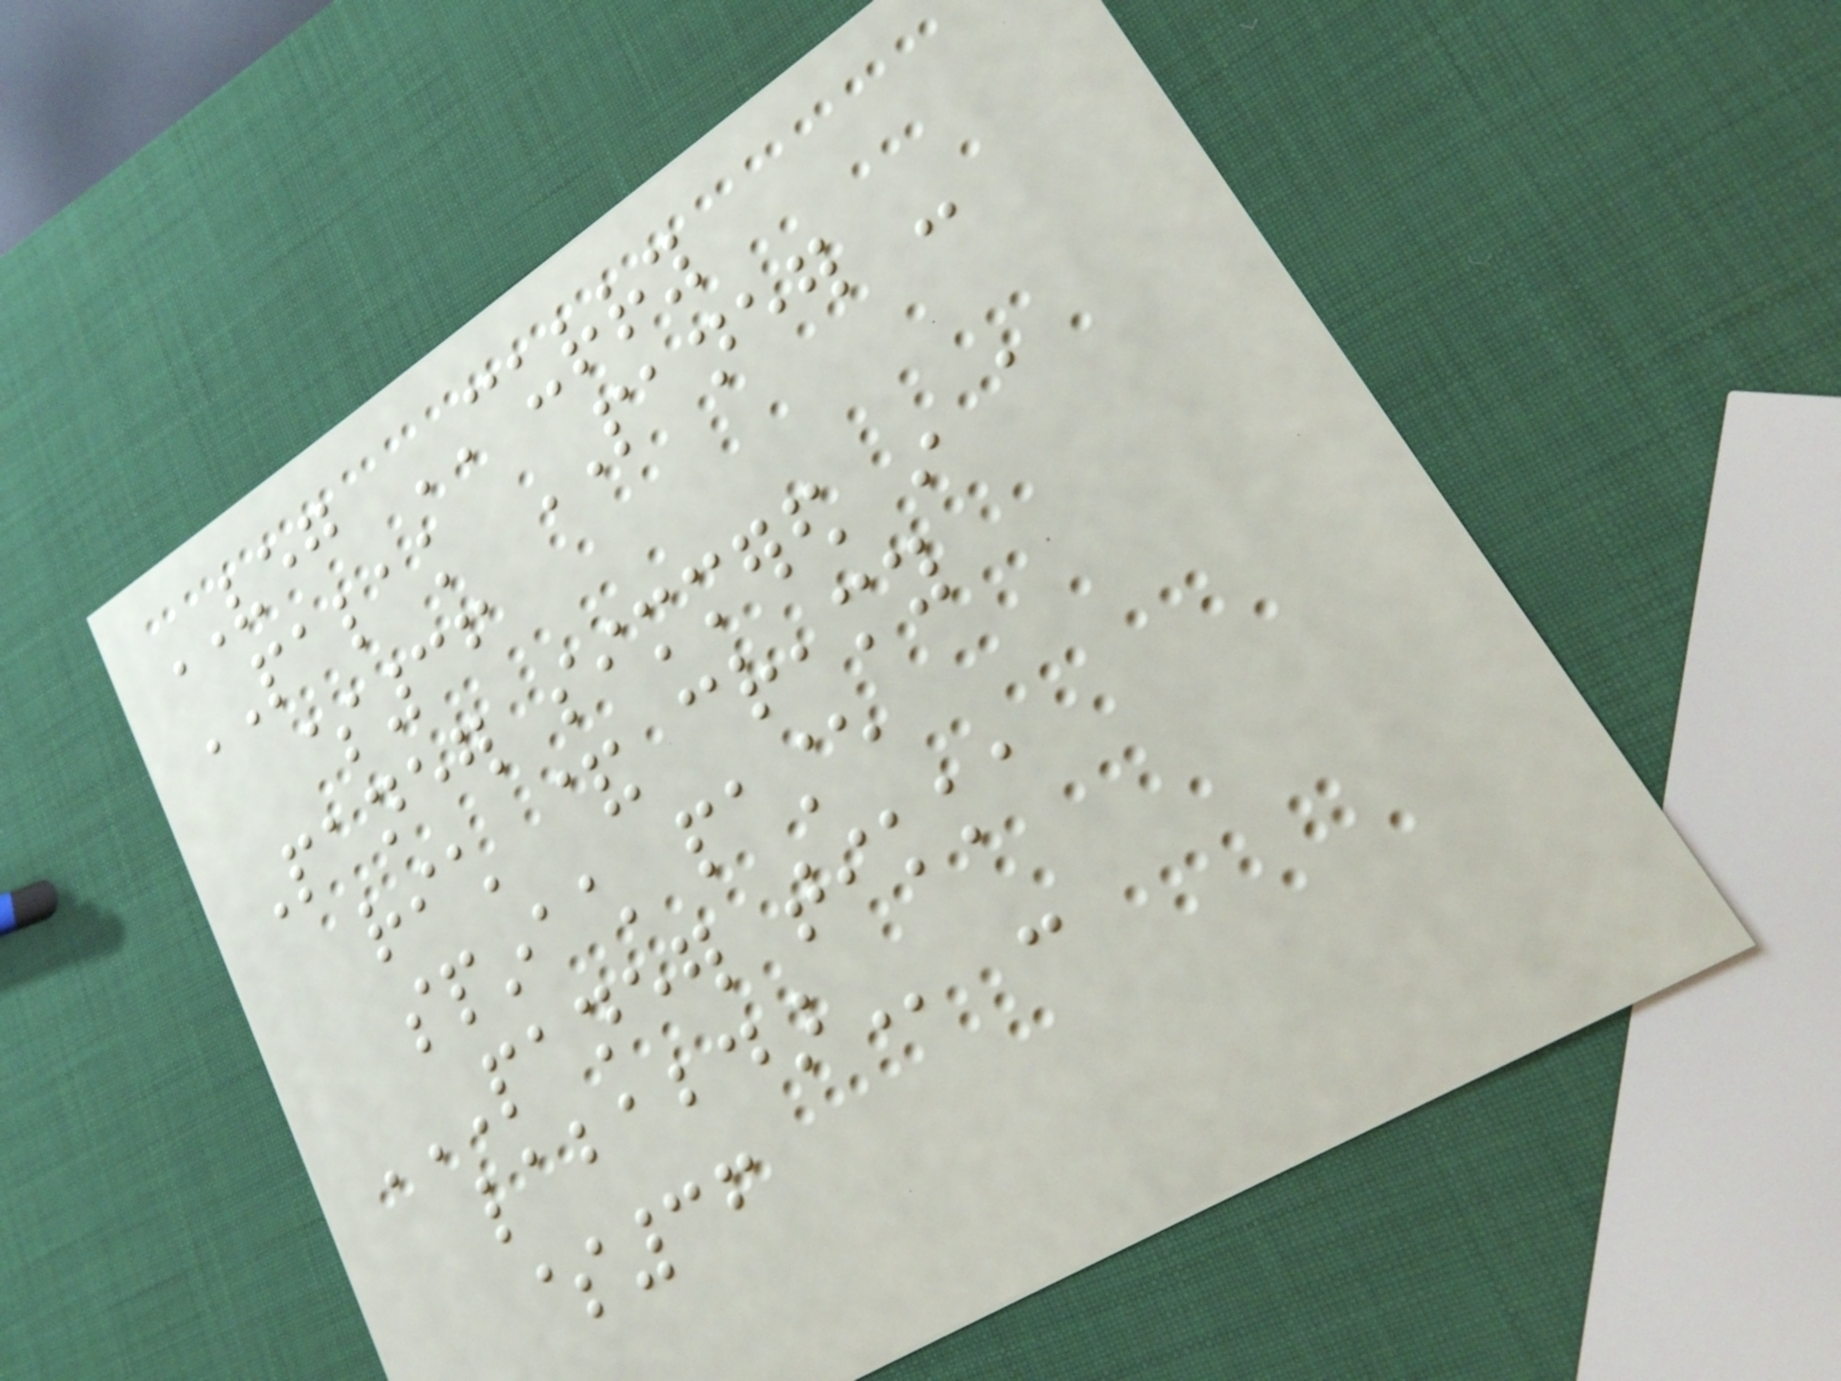VEG CURRY
PALAK PANEER -
$36
Paneer simmered in a
rich & creamy
spinach paste
PANEER TIKKA
LABABDAR -
$36
